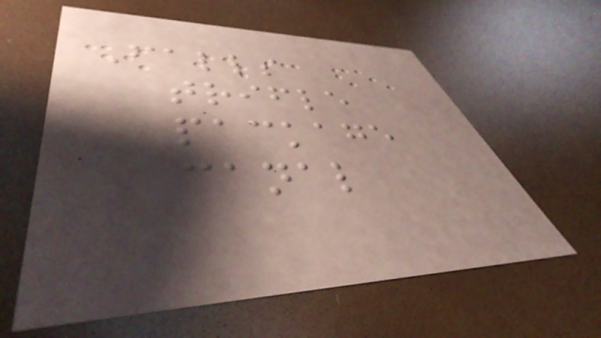Falls
trifle
package
canal
